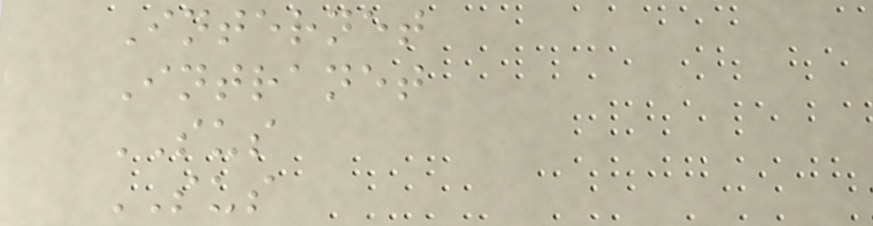Internet
Intranet
SUS
SUS
